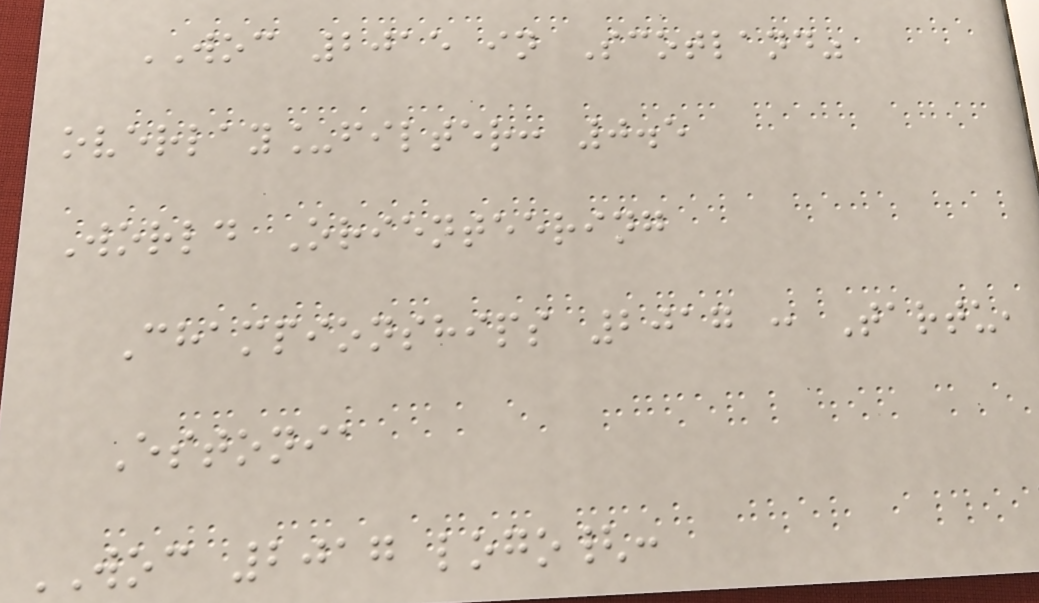WOC 2015 in Scotland"
overlay_filter: 0.5
World Orienteering
Championships 2017 : Tartu,
Estonia
WOC 2017 logo{:
